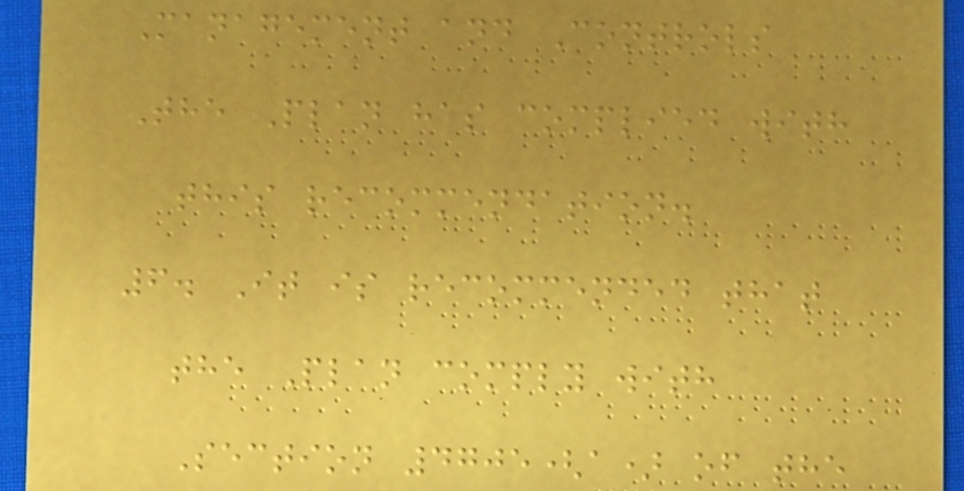Management and Controls
The Plan has complied with
this recommendation.
6. It is recommended that
the Plan comply with
Section 4705(a) of the
